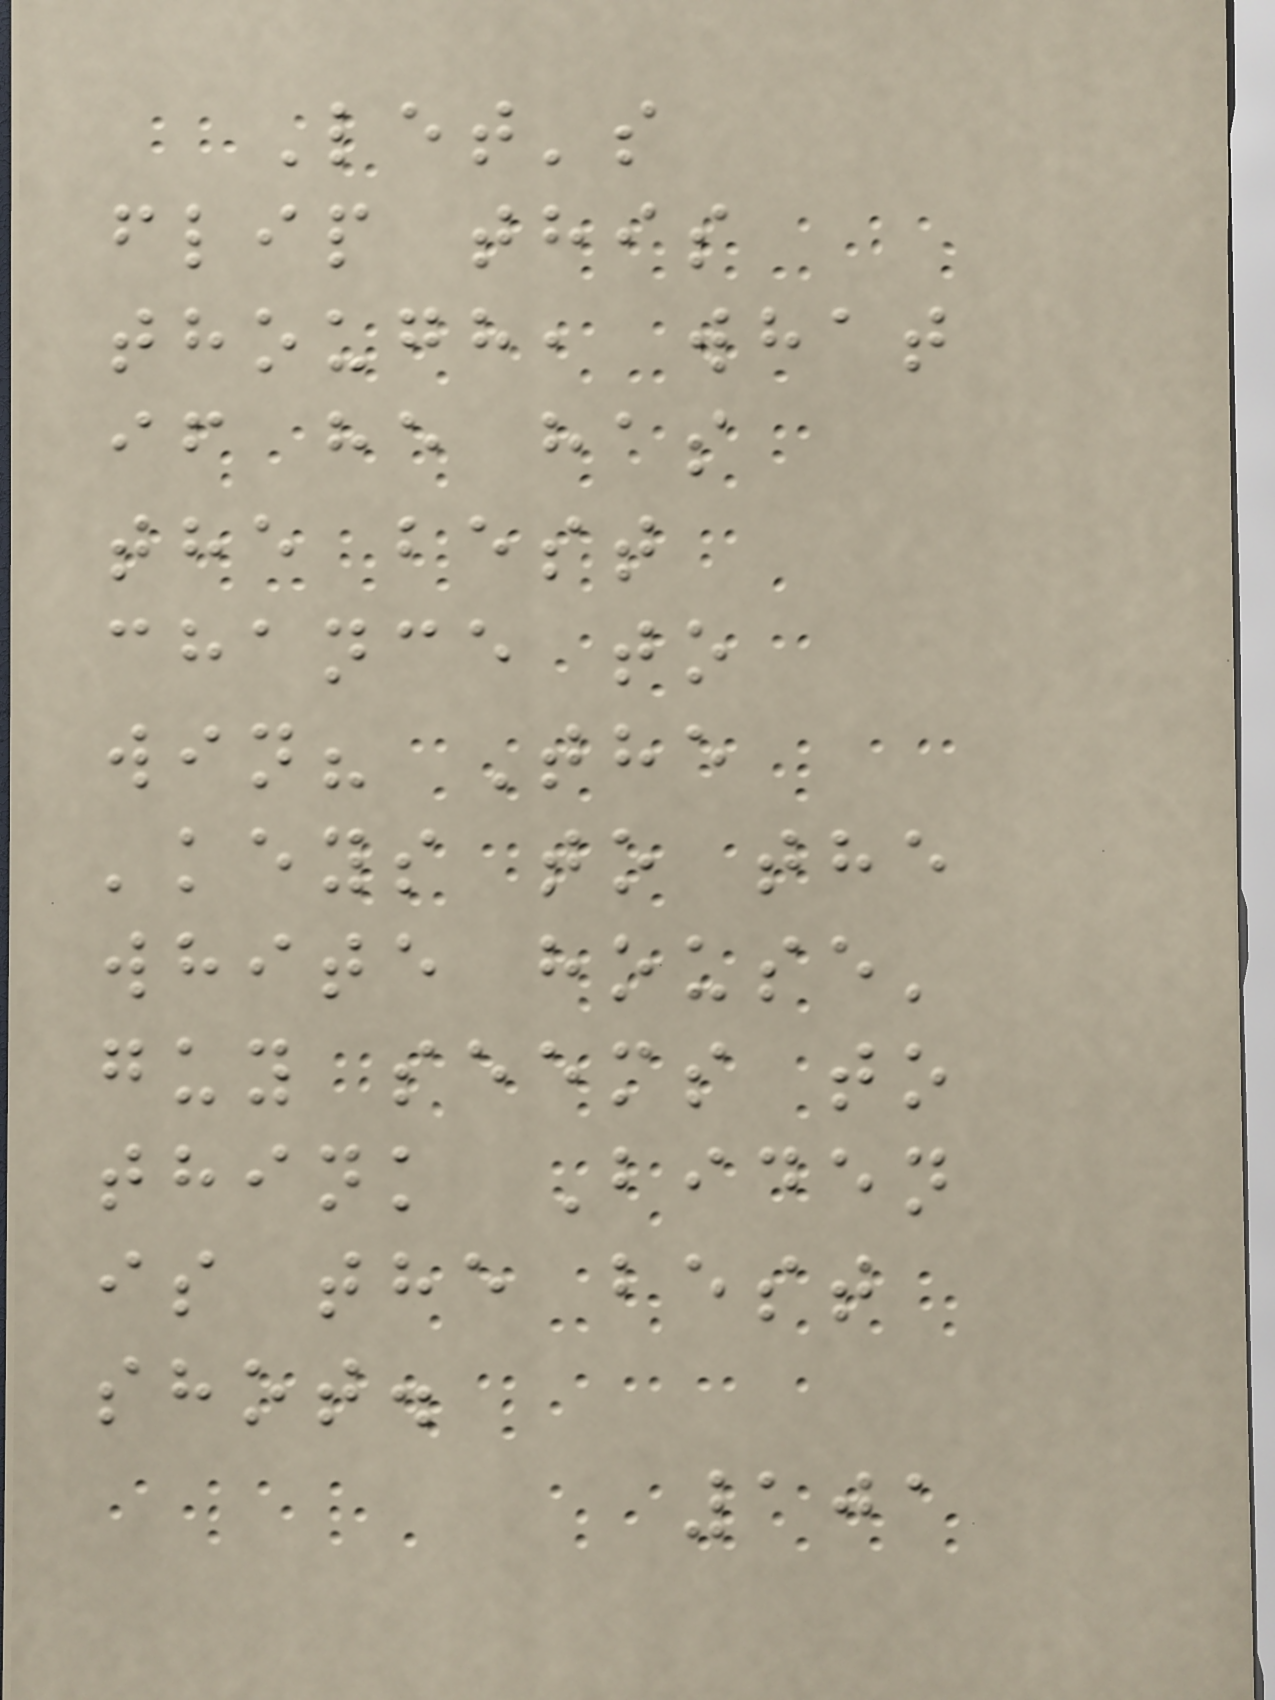Let's
flip this
though, what
if he has
the best
chance to
win? The
'keys to the
white house'
guy seems to
think Biden
is the best
shot.
101
